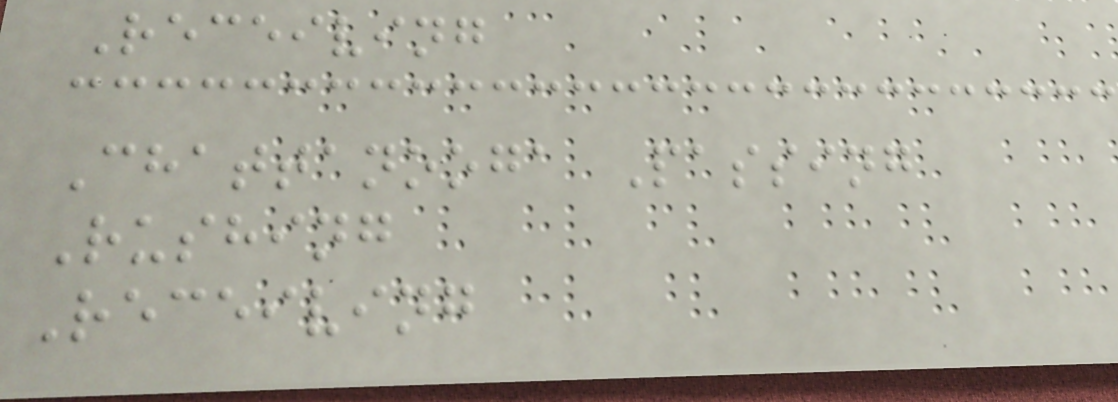Receiving
Chattanooga Passing
Rushing
Receiving
